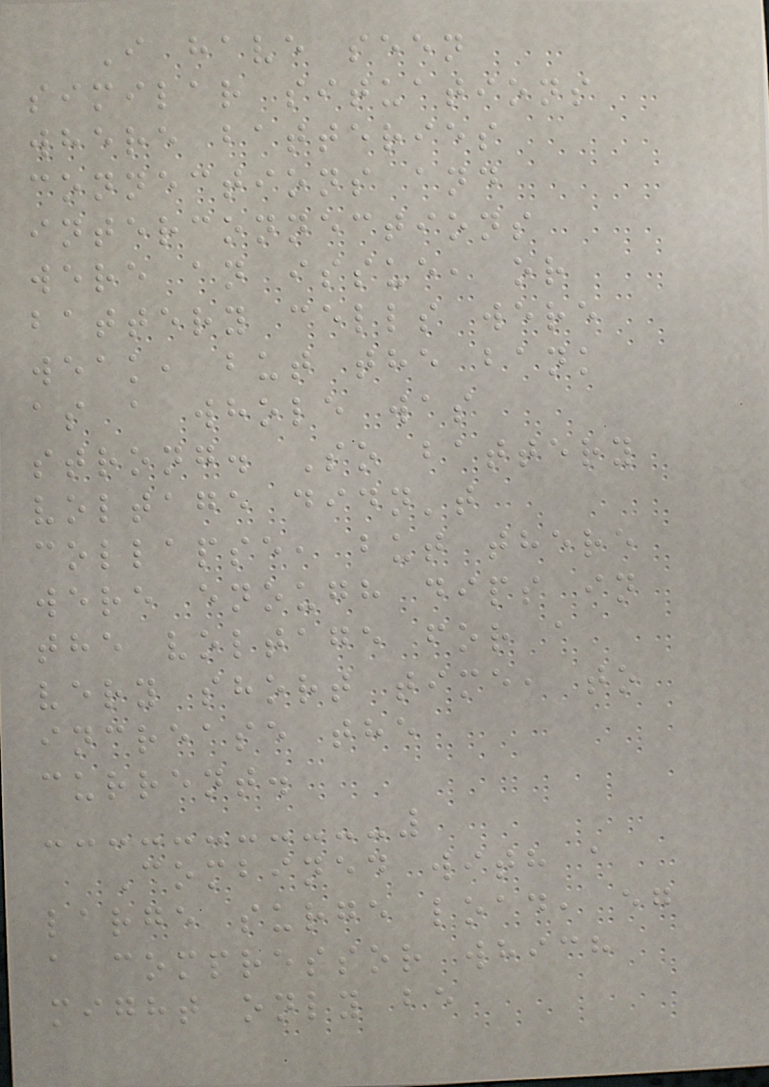I have seen
similar situations
where batteries
connections and
interconnections
were an issue, or
battery cells were
weak, but the bank
as a whole was
strong. So battery
voltage didn't
collapse, but there
were enough dips in
the voltage for a
very short time, to
increase the
current.
Combined with a
large surge load, eg
a compressor which
might only be
